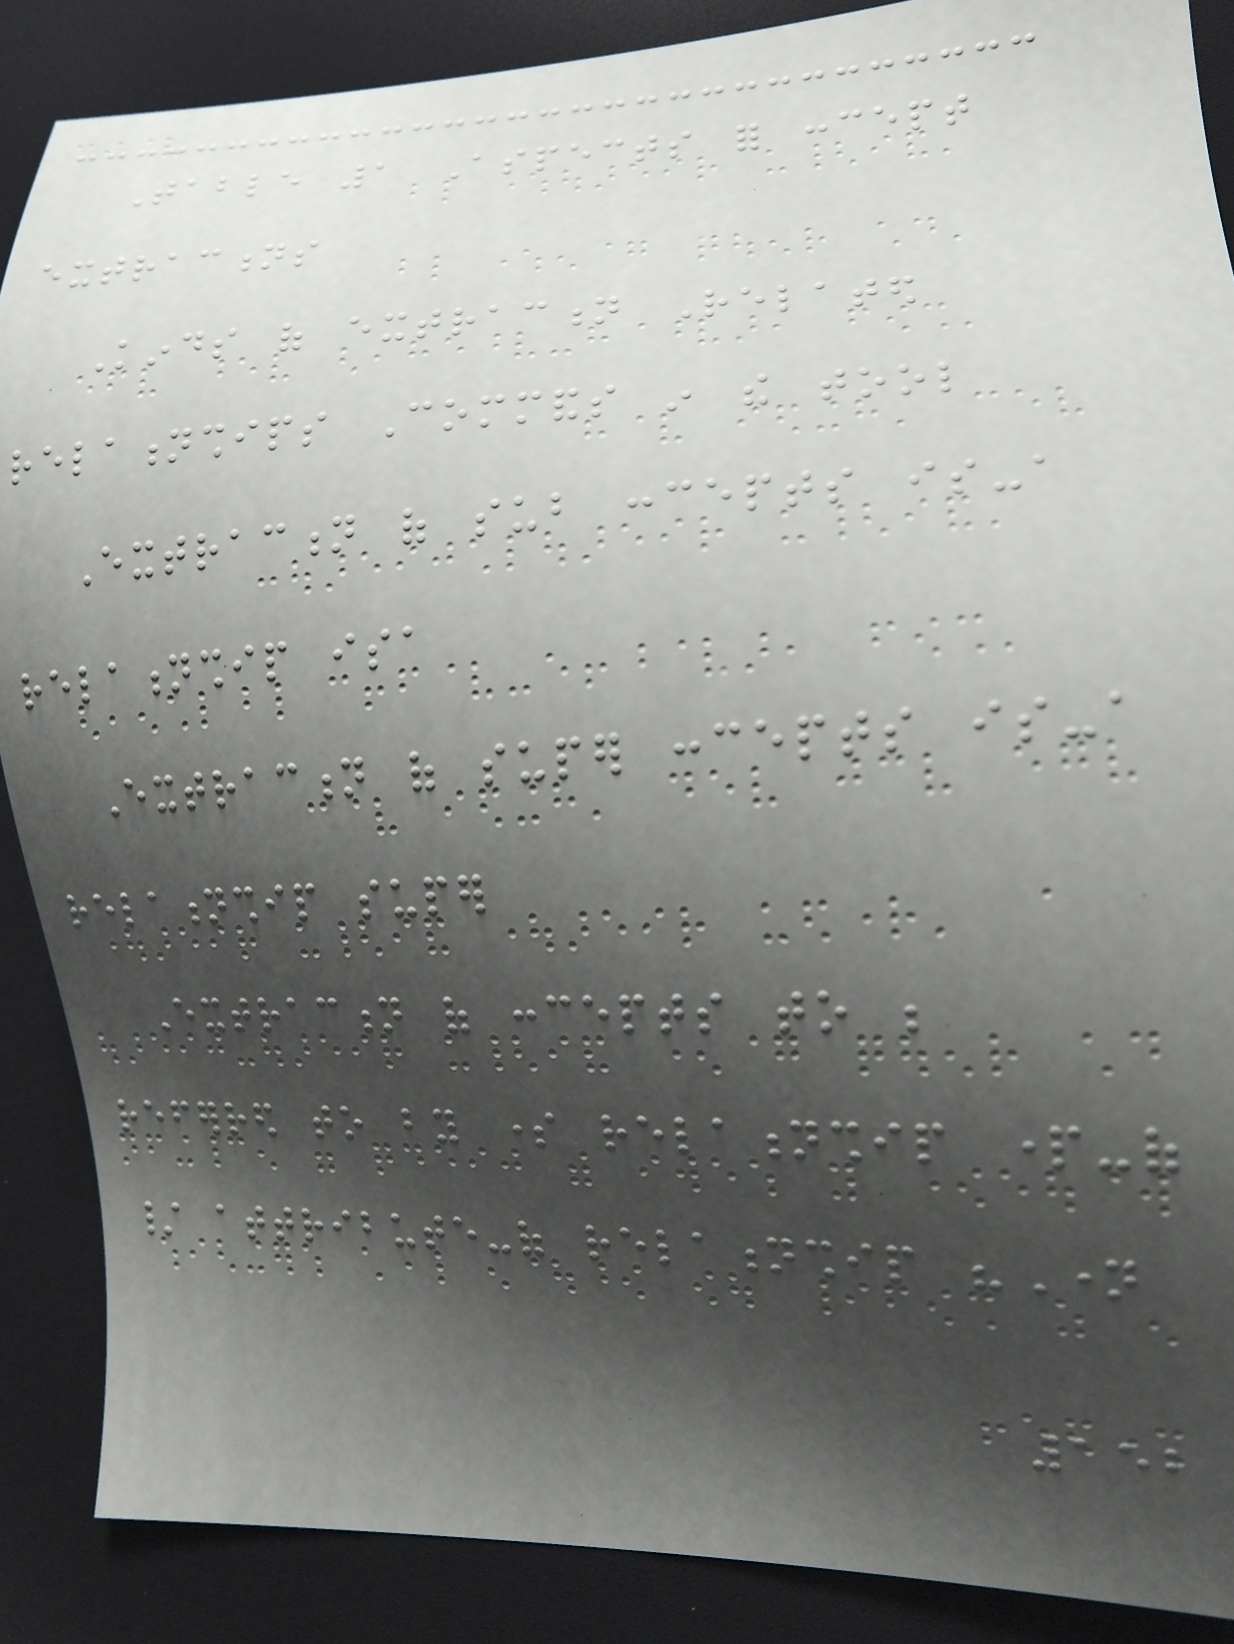Table 1 Aspects for concept
extractions
Kinds of extraction Related
relationships Commands in the tool
Extraction of sub concepts is-a
relationship isa
Extraction of super concepts is-a
relationship super
Extraction of concepts to be
referred to by some relationship part-of
/ attribute-of relationship "Name
152
